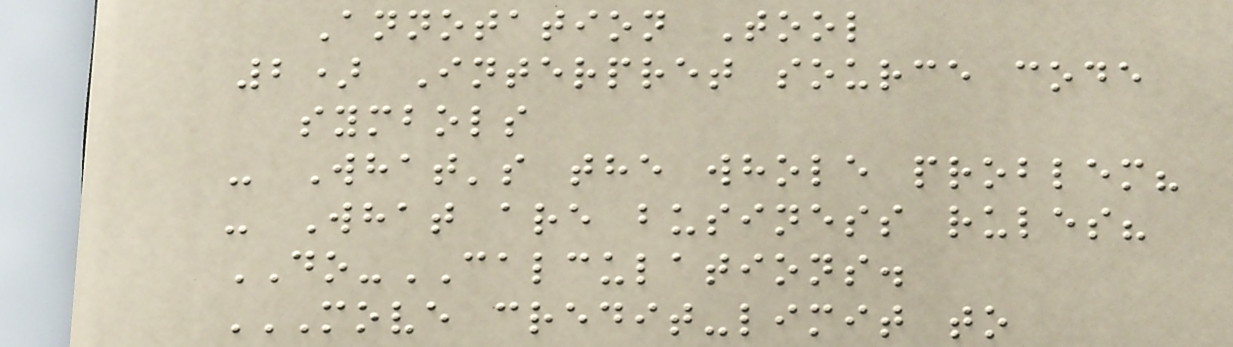Annotation Tool
2) Interpret source code
symbols
- What's the whole problem?
- What are business rules?
DO-CALCULATIONS.
MOVE CREDIT-LIMIT TO
